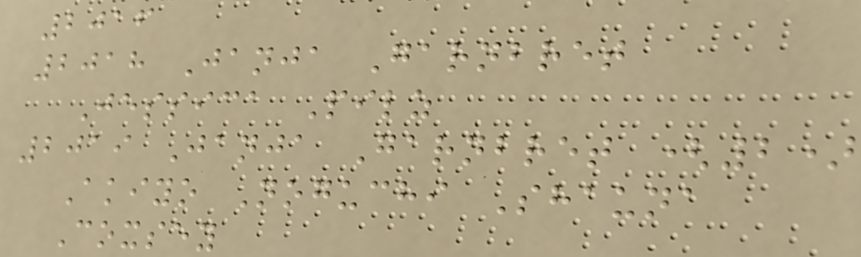2016
2018 Janja Garnbret
Jessica Pilz
2019 Janja Garnbret (2)
Akiyo Noguchi Shauna
Coxsey
